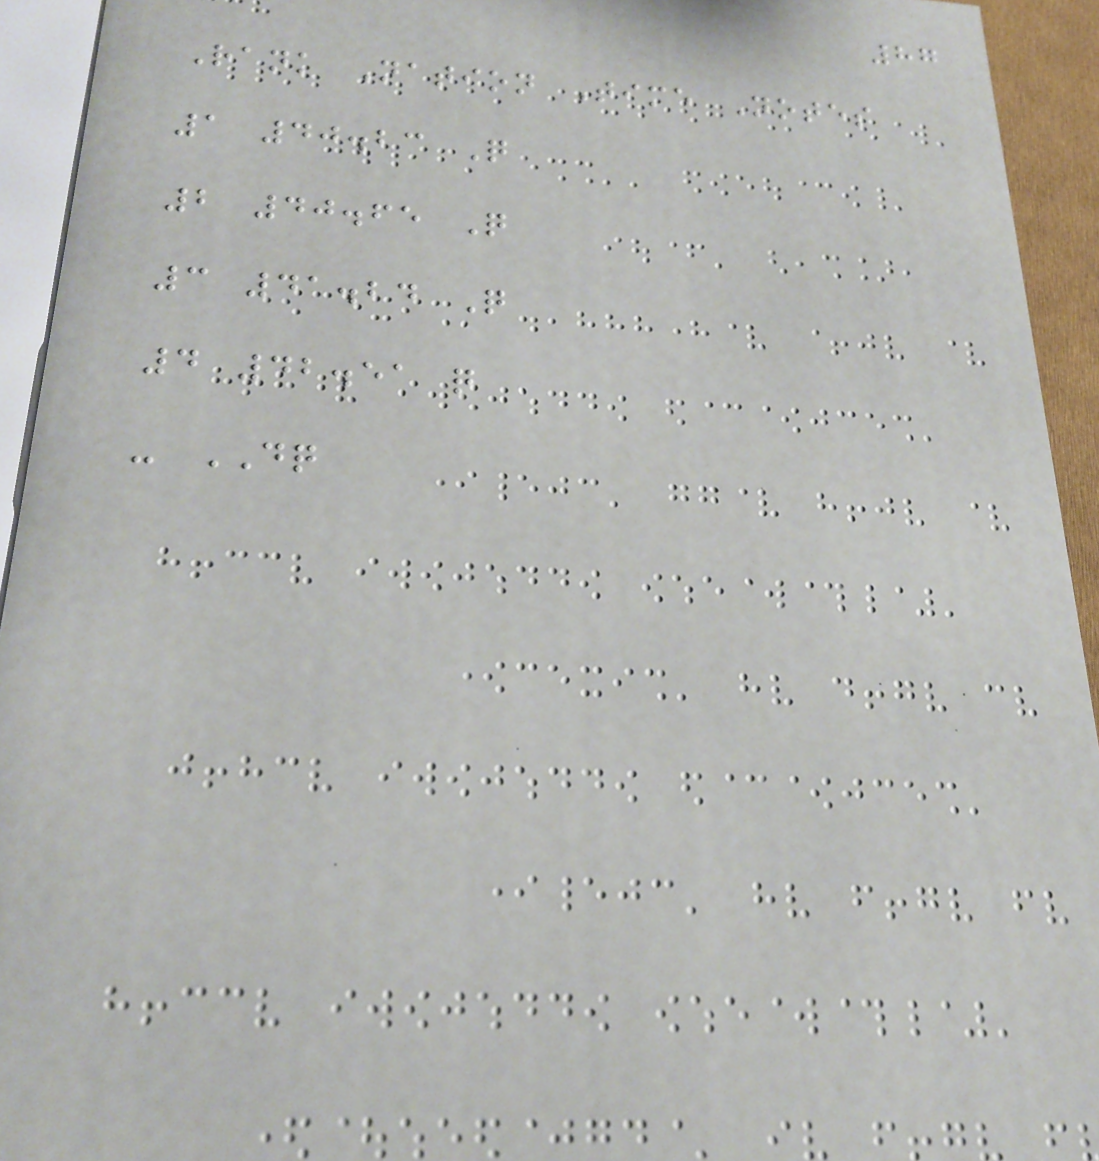87
Rank Nation Time Notes
1 40.23 Q
2 40.65 Q
3 41.24 Q
4 42.51 q
- DQ
